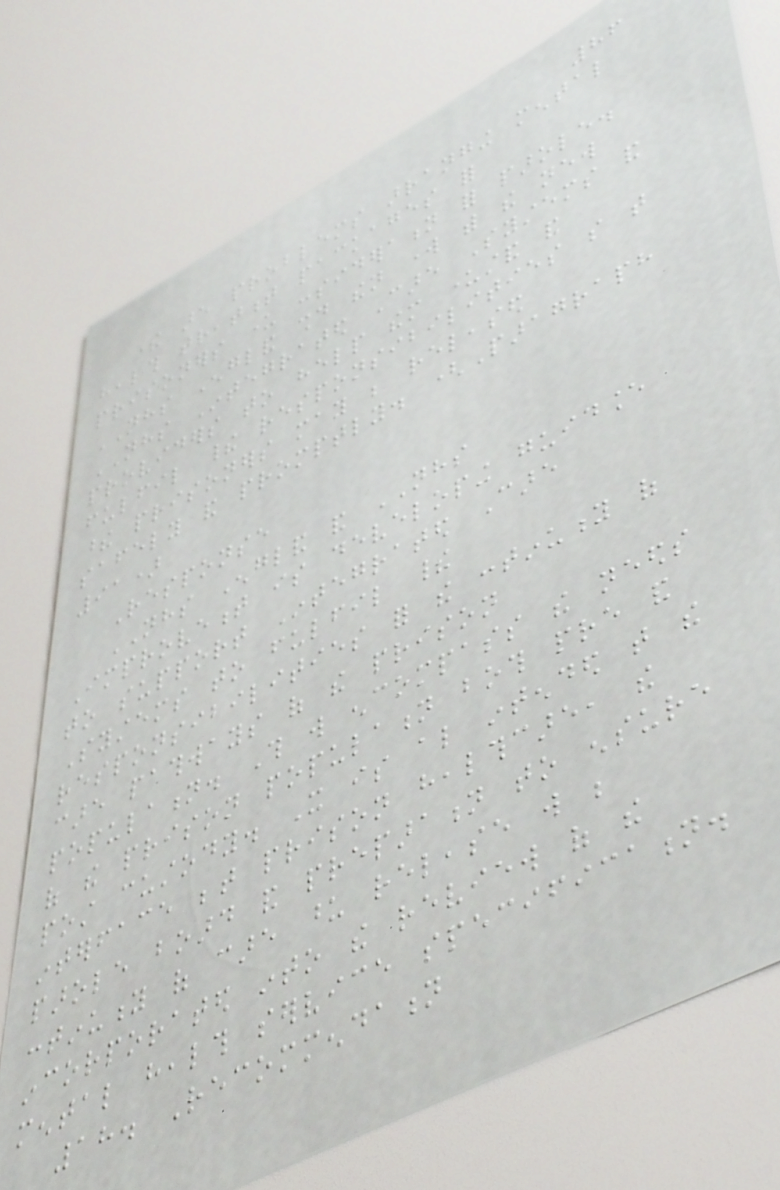86
there are problems arranging mental
health treatment packages for
prisoners under consideration for parole.
NHS England should then work with the new
NHS Integrated Care Systems and
providers to help them understand and
fulfil their responsibilities so that
these prisoners may be released
safely and promptly. (Paragraph
91)
Response
NHS England and NHS
Improvement is developing guidance
to support Integrated Care
Systems to fulfil their
responsibilities for the continuity of
care pathways of the prison
population. This will encompass the needs
of the prison population both pre and
post custody. It is also intended that the
interface between prison healthcare, the
parole board and preparation to ensure
continuity of care upon release will be
incorporated into the review of the
mental health service specification.
18. Recommendation
